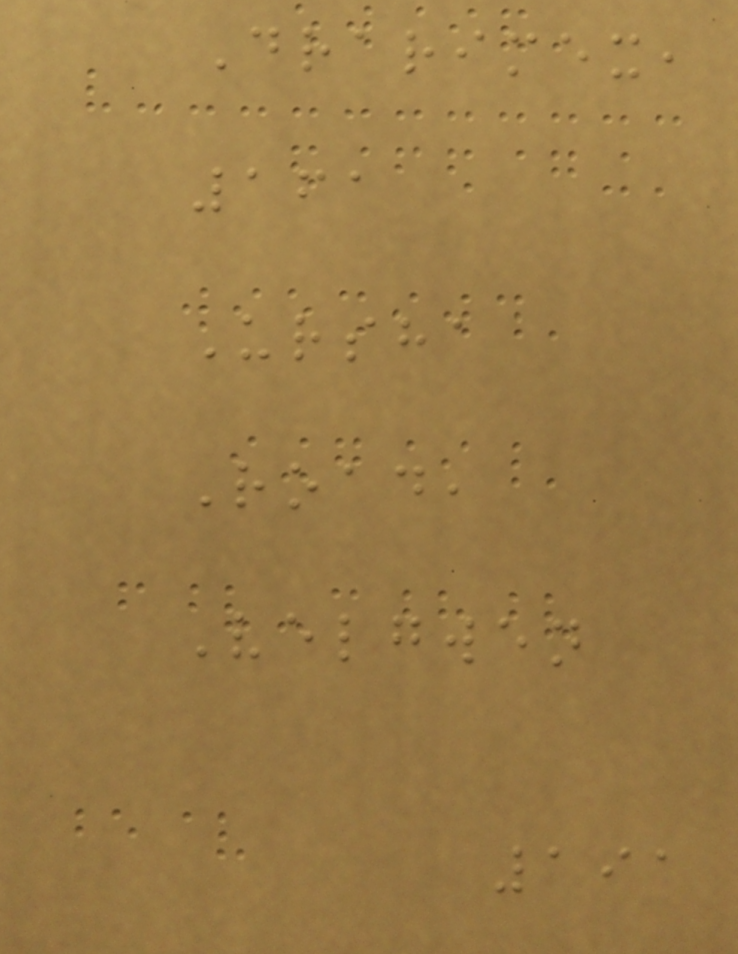Drarimex,
161
Ursha
Road,
Velgwen
191
